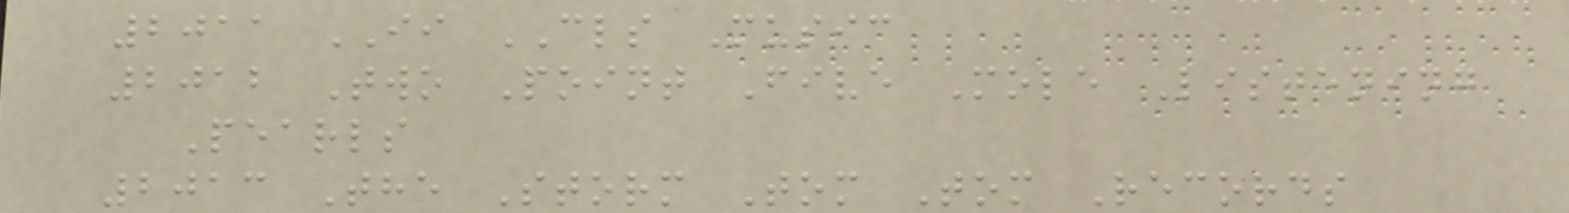2011 II CLS Music
2012 Two Point Five Mole Listening
Pearls
2013 The Storm Tom Tom Records
